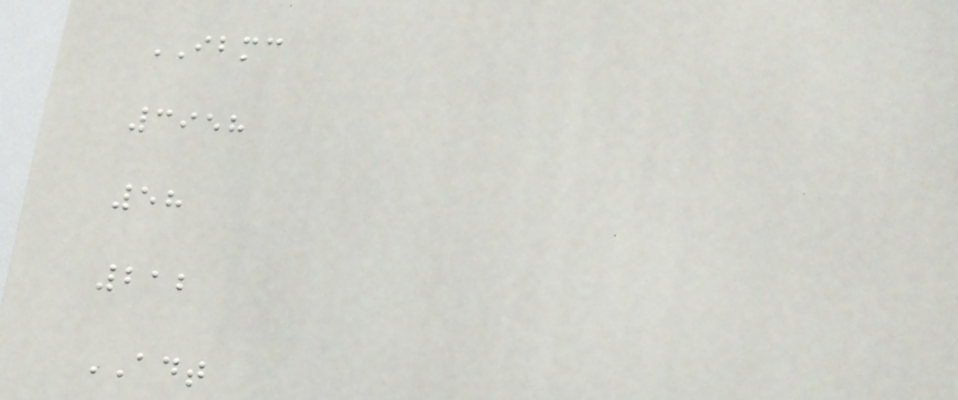IBMC
3958
58
212
ADT
